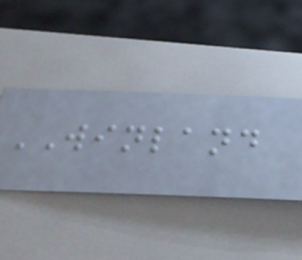WINLAND
